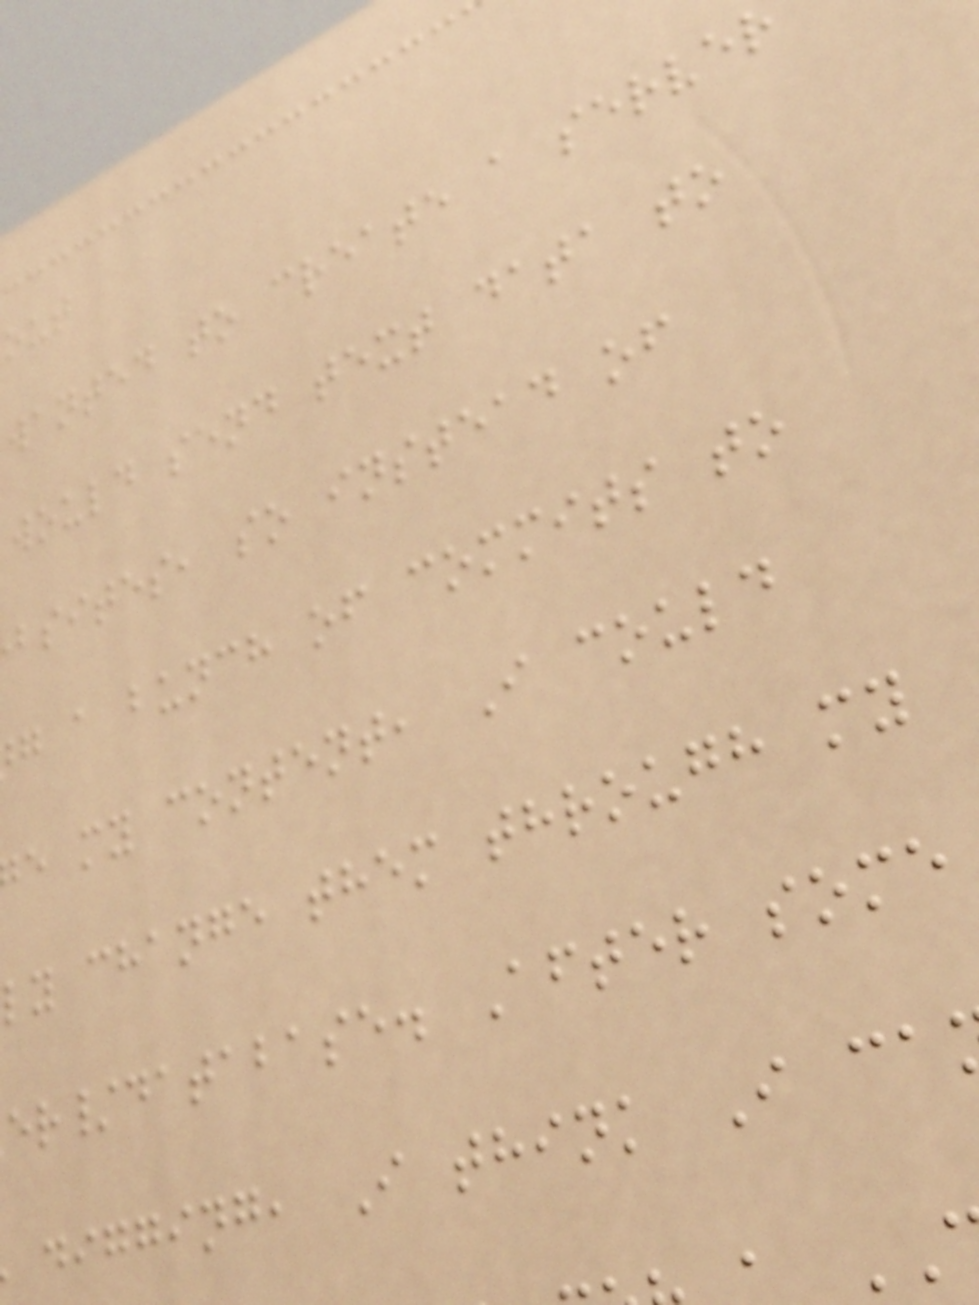wanted to create a server
would send text data to
bsites, so instead of
g a bunch of commits to
e my content, I could
ly change them through my
er/database. After some
digging, I think I ca
